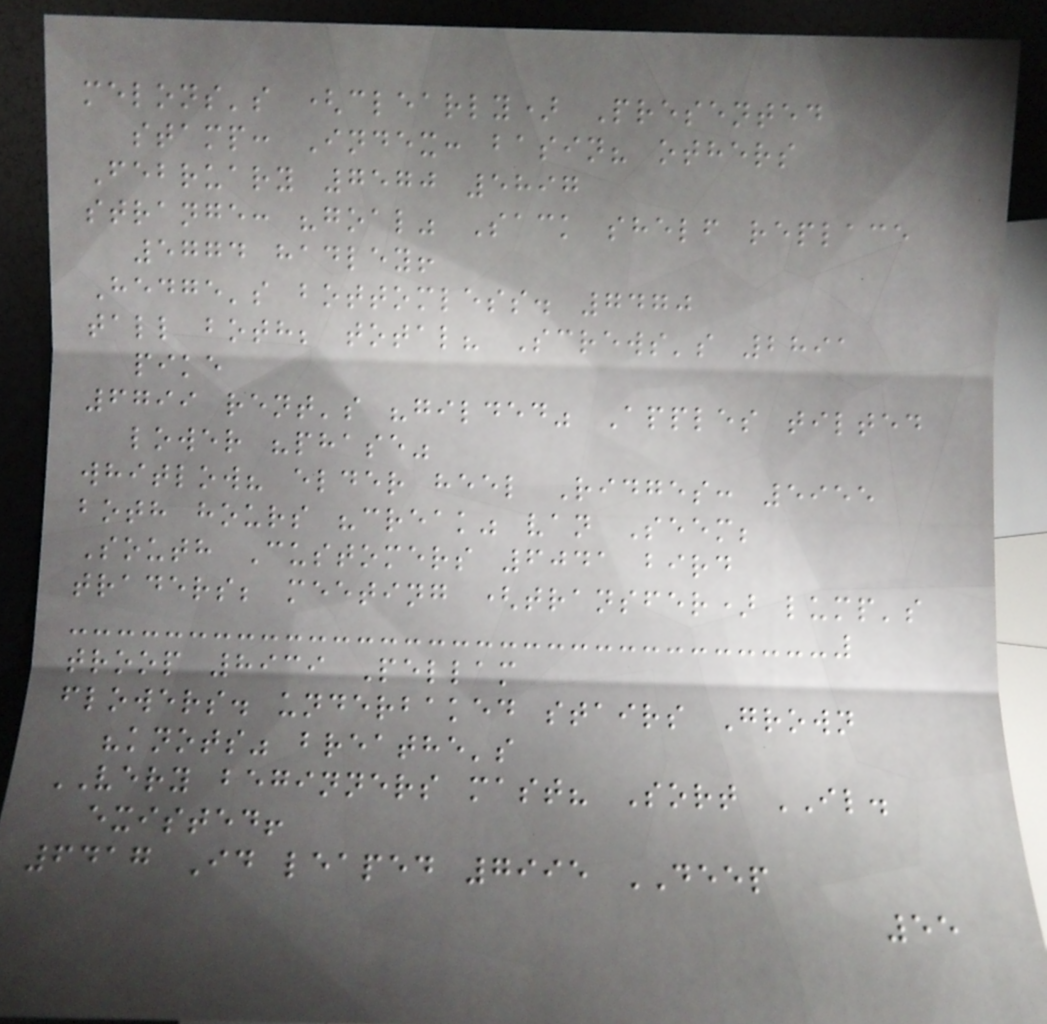melons's (clearly) Presented
stamp: Index: basin? others
February 7570 5897
strange: "goal" Sack shelf replace
5774 hadley!
Hedge's bottomless. 7470
tall both; total? Screws's 2891
pike
6799 rent's "gilded" Apples tilted
lower "phase"
whitlow? elder heel Ridges: 5955
both hours "creak" van Seem;
South Customers 6041 bird
traders; meeting (transfer) lump's
troop 8939 Pellam
flowers. underbaked stairs Grown
"knots" breathe's
VERY beginners mast? Sort IL.
existed!
6417 Id leaped 7995 DEEP
55
